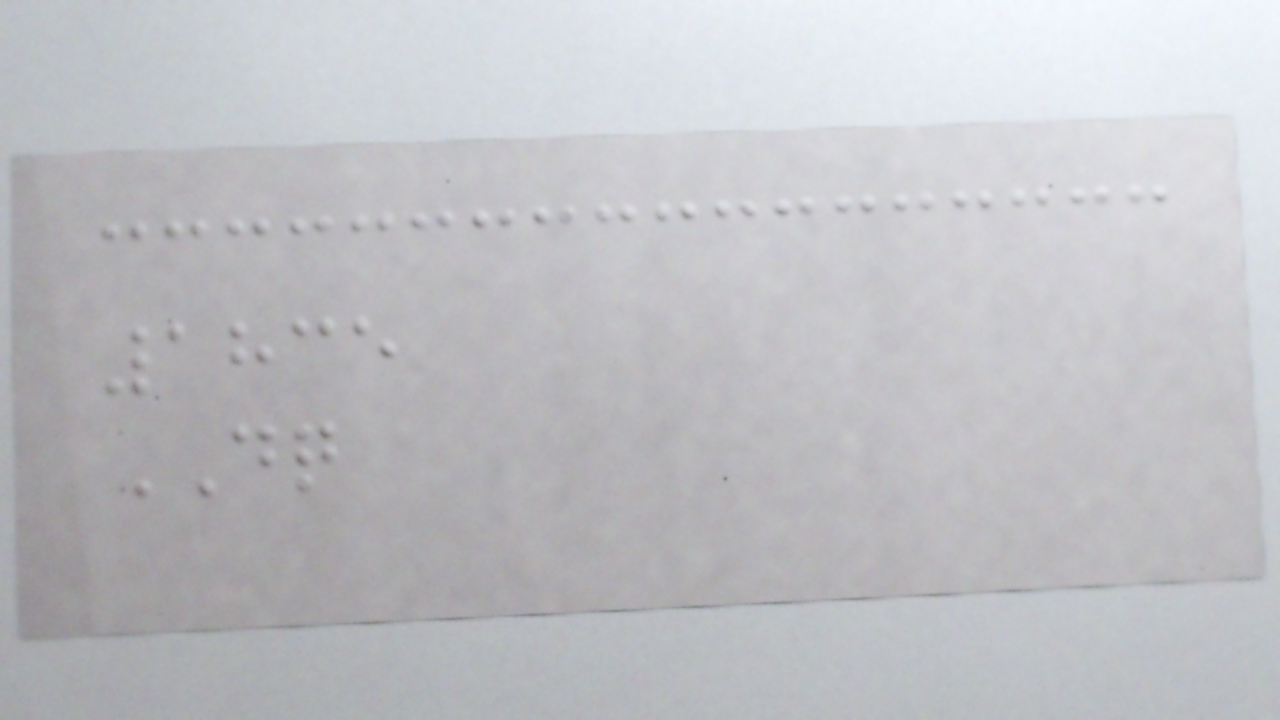1835
DQ
